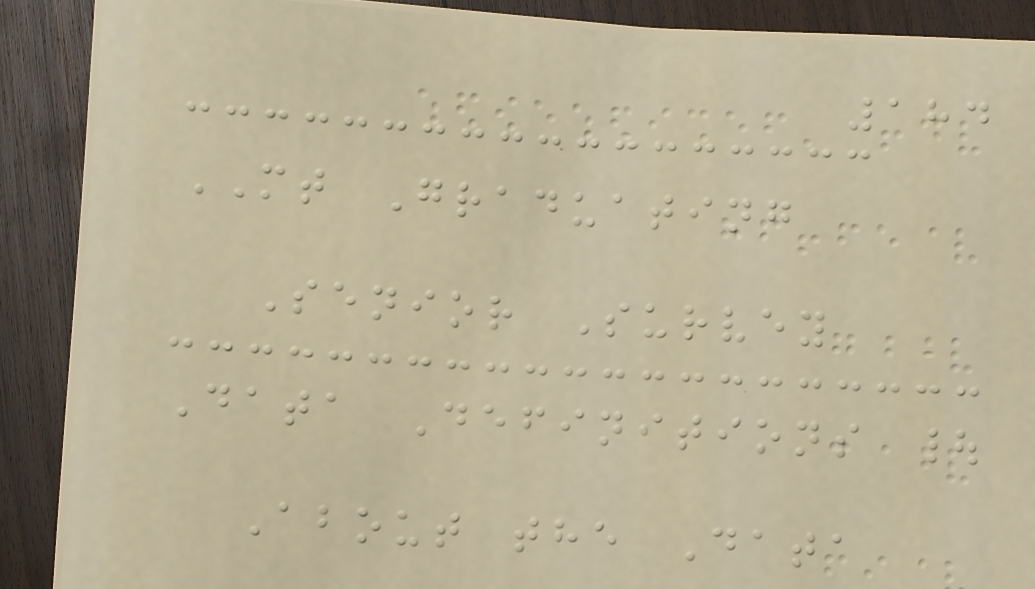184
MT Graduating
Senior Survey
Data Definitions |
About the Data
